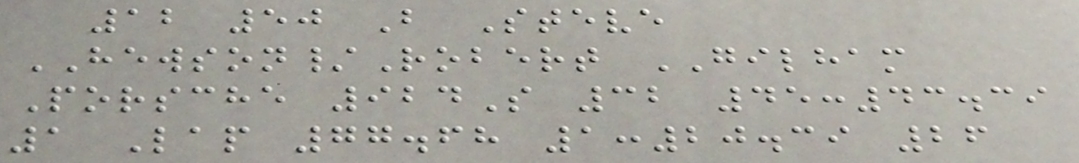12 50 B Steve
HEWSON/Robert GILHAM
Porsche 924S 32 45:43.39
1 Lap 77.68 1:20.39 26
